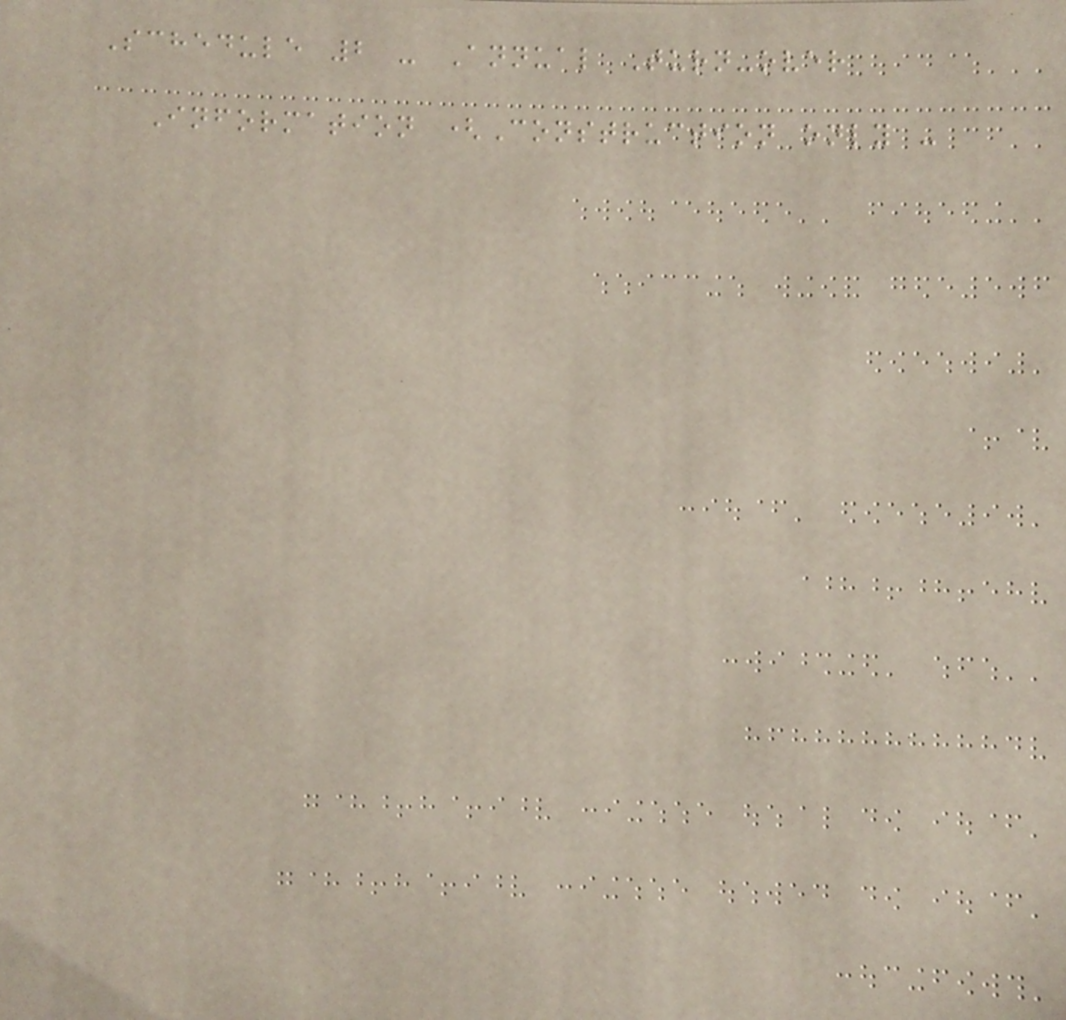Schedule 2 - Annual Turn-over
Information (Construction only -
